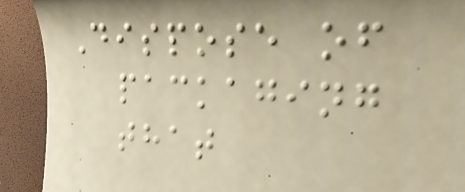Dispose of
packaging
that
